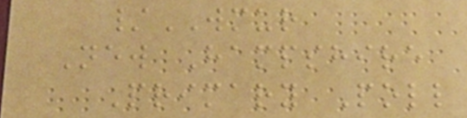/WMUR
New Hampshire
Primary Poll
